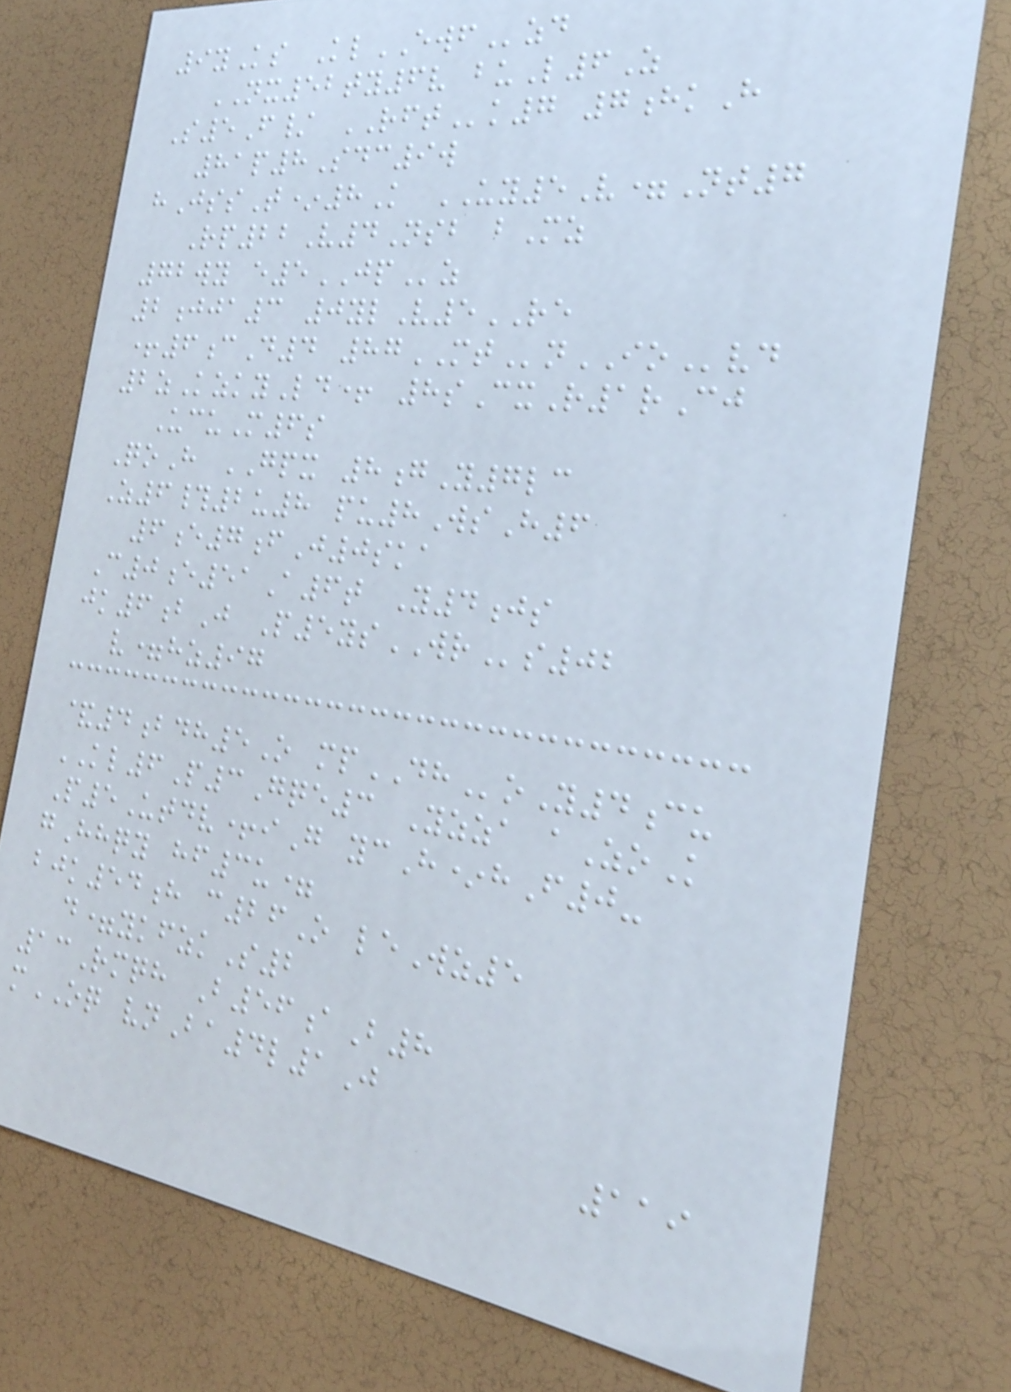9yKs KlEWFzd
NX52ty6v buL6Z
S5F/ RFTk7 7hkH
81p8Sdc9w
hJssT*8K UY5V=Nt7
Rp22V4Nsb bMz
72wy e5JPz
2jja3 0ylV5RE
+6cD4 87MTnIOvd
2zKzkyLd+ 8sCxR1rCj
UcuM6s
QoH GPX 8gY7lc
Z6#2u8 pu8WsH6
6e7fJ0ska
C0e51A6t Y4js
jk6bJ P5ysWRs02
v=hz97
&4bdh5O mpDHoY4cu
KL6P3Gqe3 Yzza aZoK
P5Utdv+iG ycH*hF0-
gHhqy hf3u=
bjk54h c26O leWz5
d=ykfzkS2
13Rmqh B56aB8
mOQ vnBa4l1J
119
